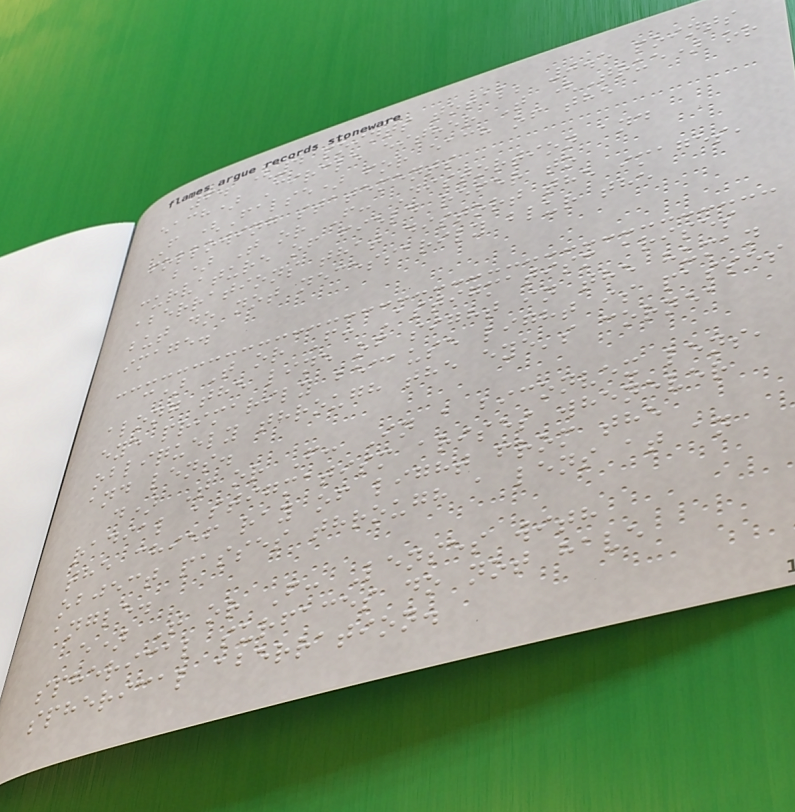6. (4 points total; 0.5 points
each) Circle either T (True) or
F (False) for each of the
following statements
b) T or F: Distortion and
curvature of field refer to
aberrations that distort the images,
but do not necessarily blur the
image.
c) T or F: Astigmatism arises
along the line of sight in the human
eye primarily because light is passes
obliquely through the eye's cornea
and lens.
d) T or F: In a biconvex lens,
radial astigmatism arises whenever
the chief ray of light from the
object passes through a lens at an
angle.
e) T or F: Lenses with
spherical surfaces do not have
spherical aberration.
